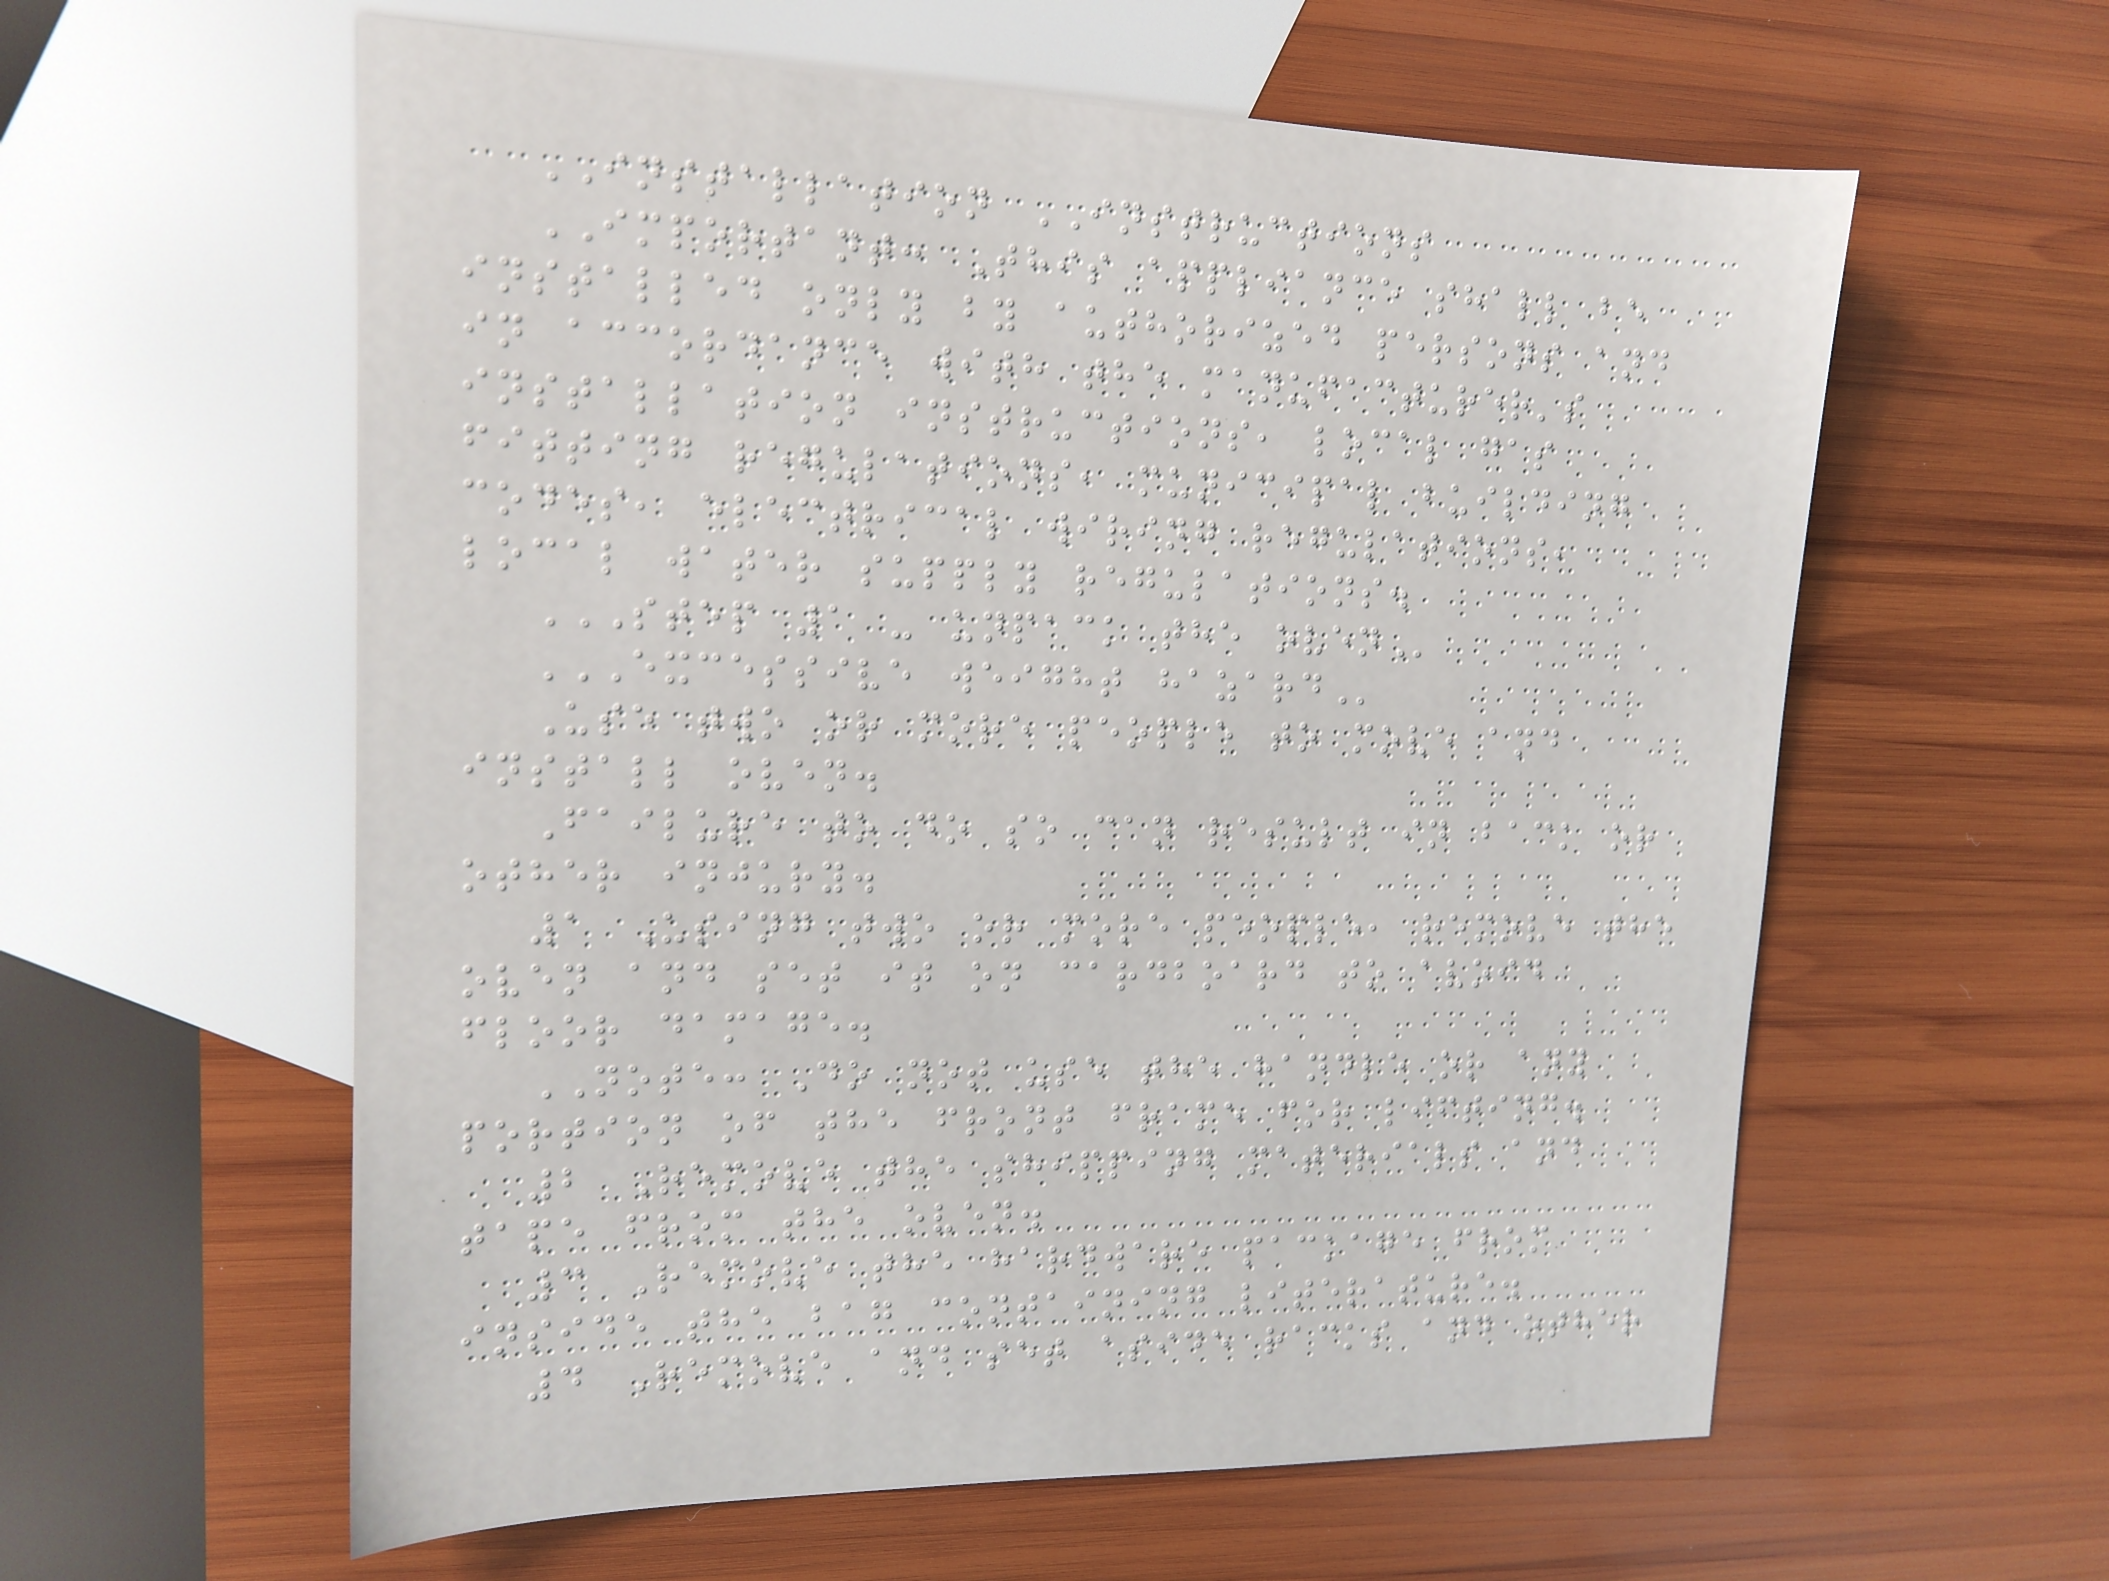INSTALLATION INSTRUCTIONS
IMPORTANT: This appliance shall be
installed only by authorized persons and
in accordance with the manufacturer's
installation instructions, local gas
fitting regulations, municipal building
codes, electrical wiring regulations,
local water supply regulations.
STEP 1 - UNPACK THE OVEN
EXCESSIVE WEIGHT HAZARD
Use two or more people to move and
install oven.
Failure to do so can result in back or
other injury.
1 Using two or more people, remove the
oven and set it on cardboard to avoid
floor damage.
NOTE: Do not use the handle or any
portion of the front frame for lifting.
2 Remove the shipping materials and
tape from the oven.
3 Remove the hardware package from
inside the bag containing literature.
4 Remove and set aside racks and other
